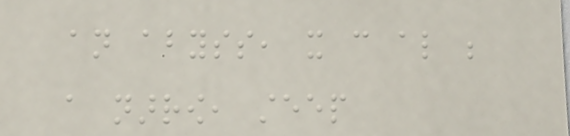an abyss, it can also be
a narrow, steep
